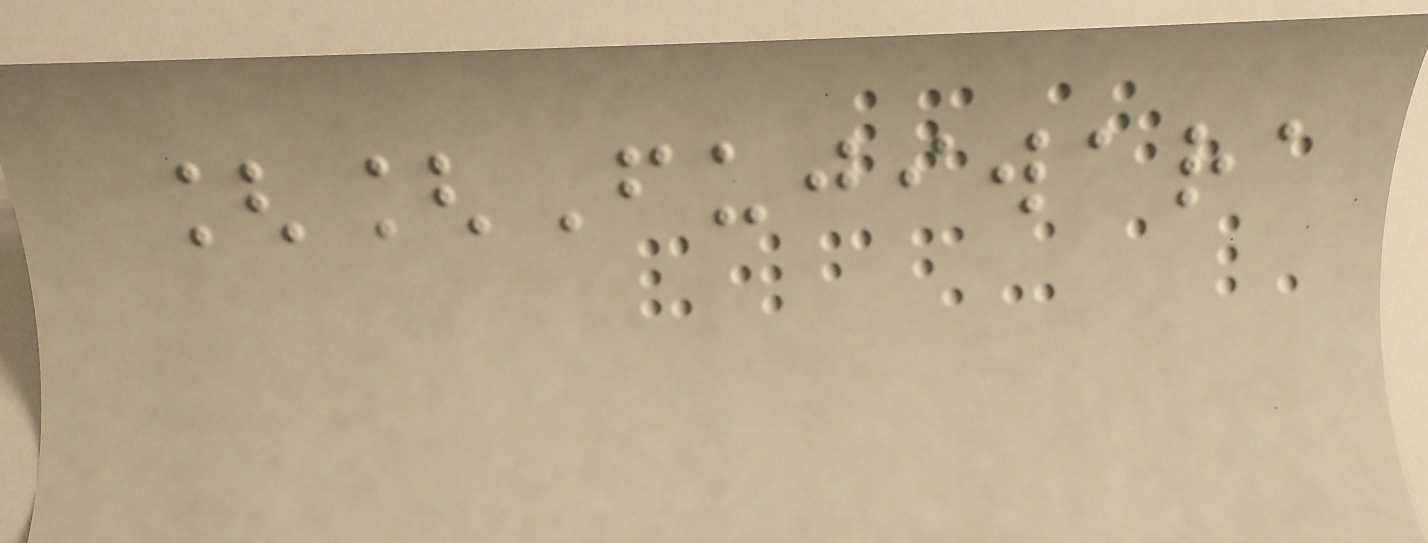[[Fujiwara
